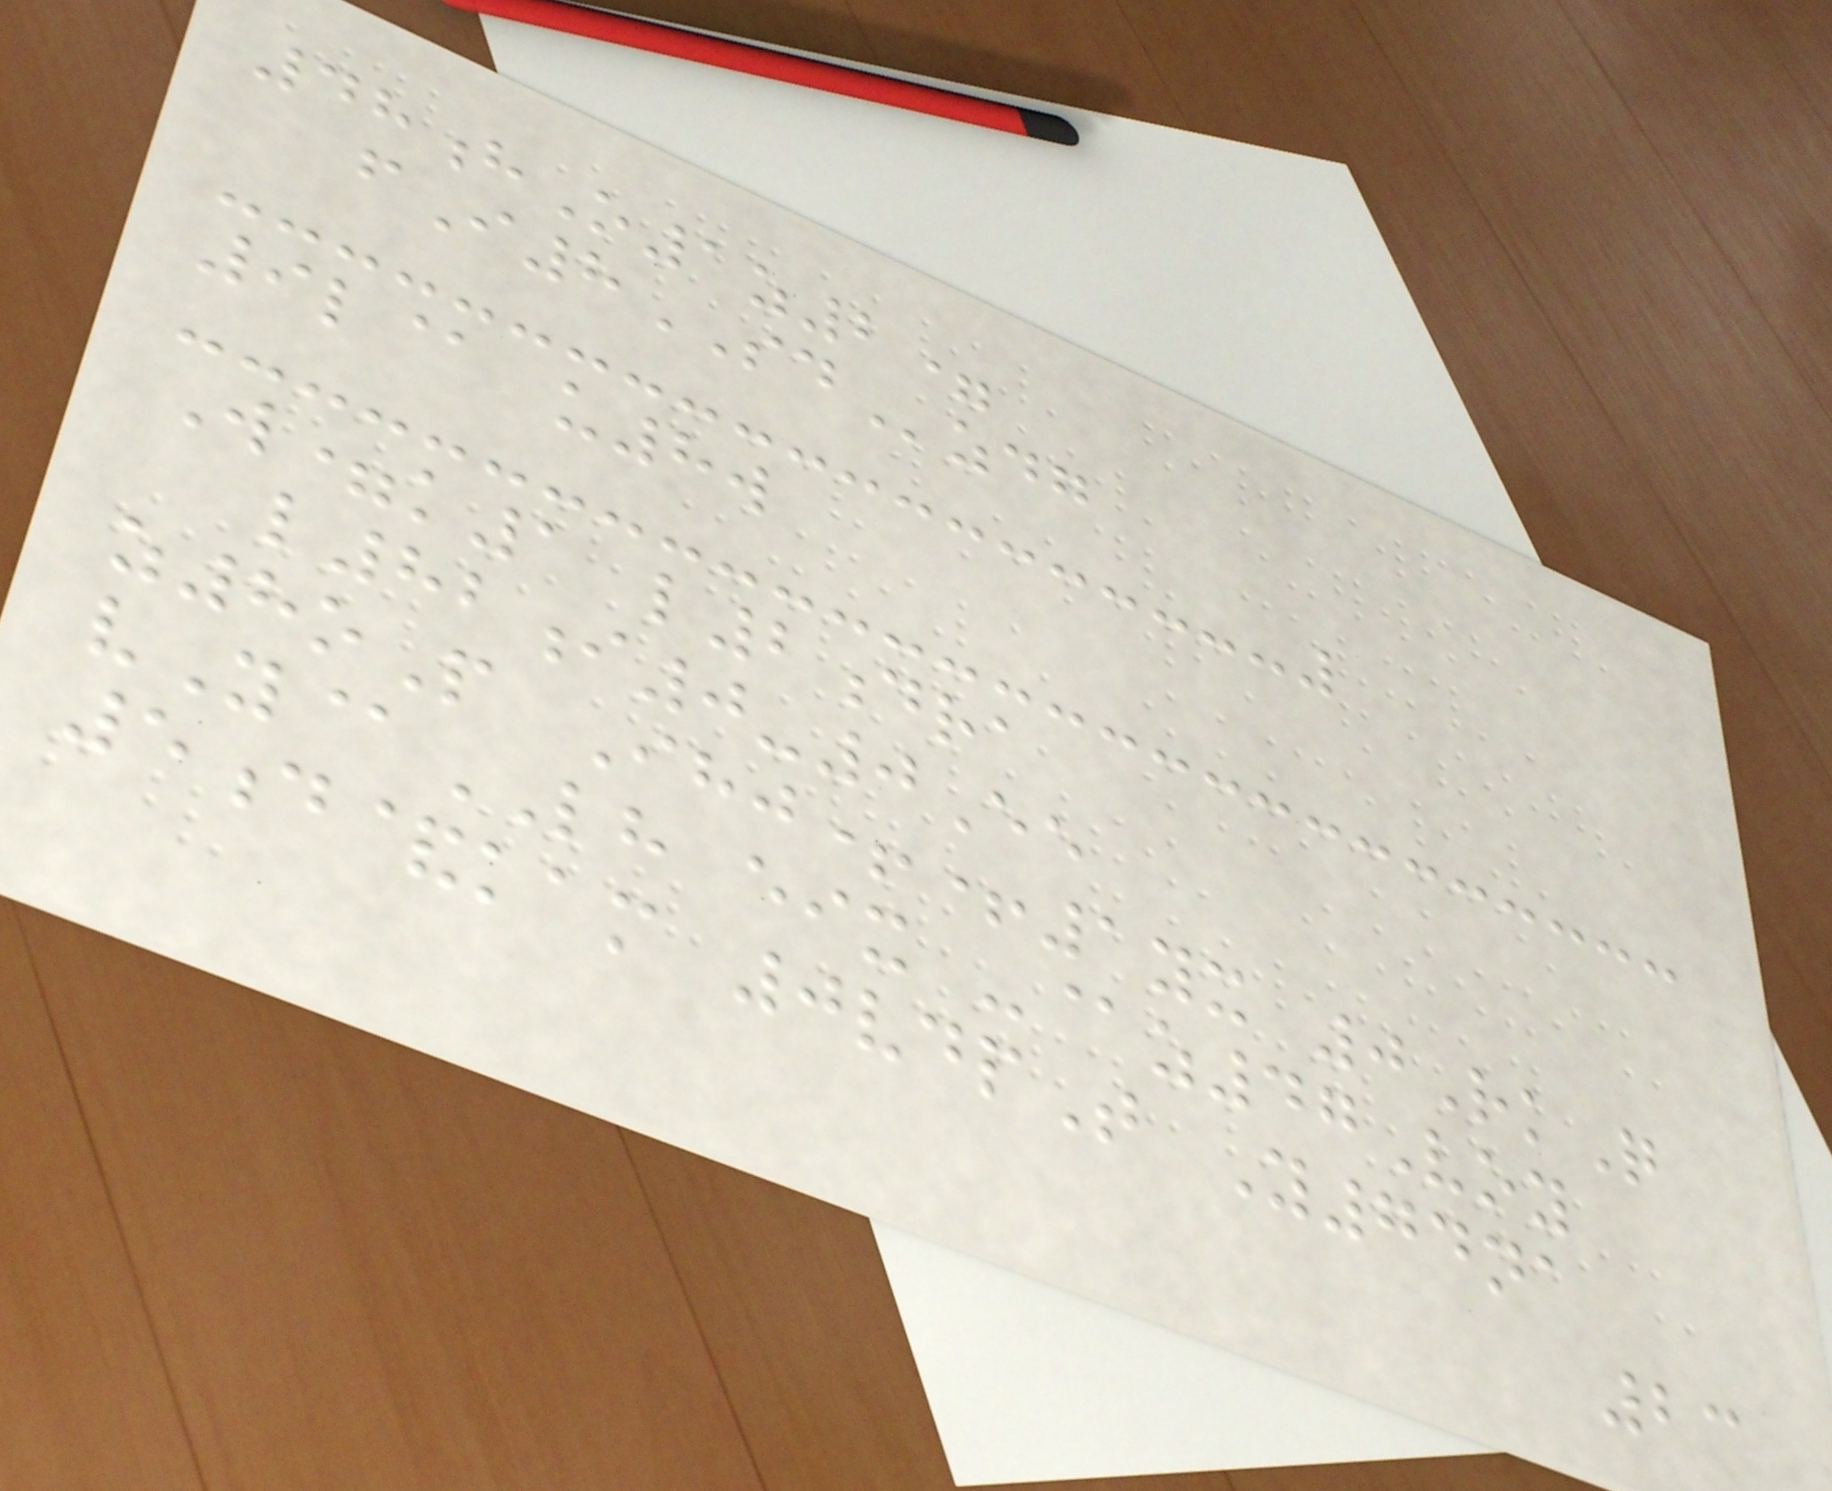48hO1z2=
fI8SDzdg
9l@ u8w
W=k1 l2dra
l82i0-0Ee
z8oP Ihj++1yx 0RkQ
vY@LH eix -@z47Voy
5d&kam 0vdpT Y74na
23
